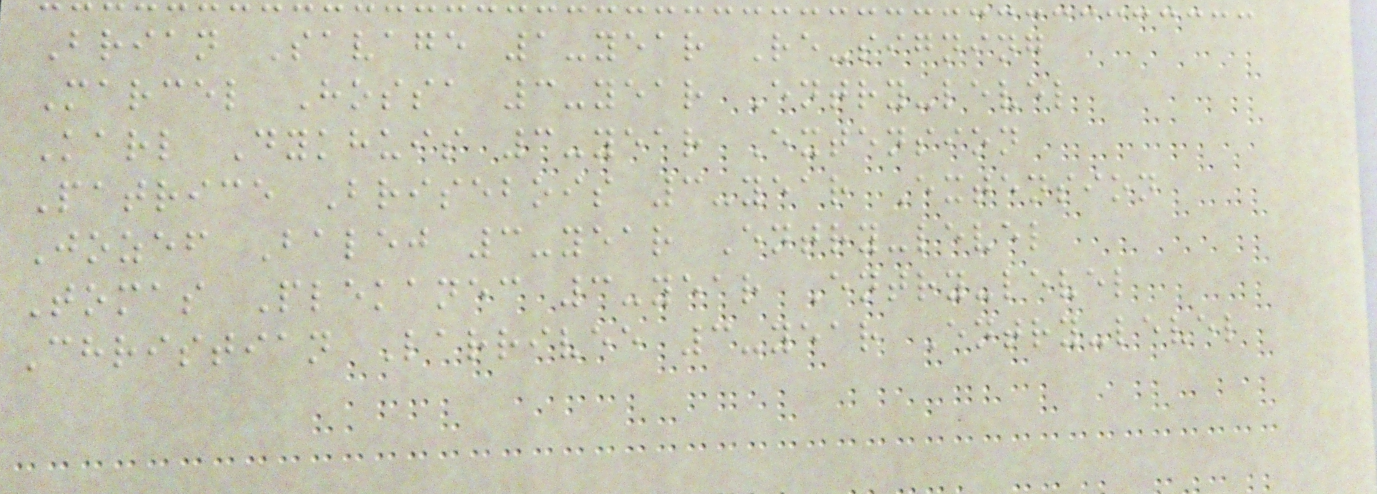Brian Savage 1-year Re-signing
Marcel Hossa 3-year Entry-level
Karl Dykhuis 3-year Extension
Patrice Brisebois 3-year Extension
Jozef Balej 3-year Entry-level
Tomas Plekanec 3-year Entry-level
Christian Larrivee 3-year Entry-level
